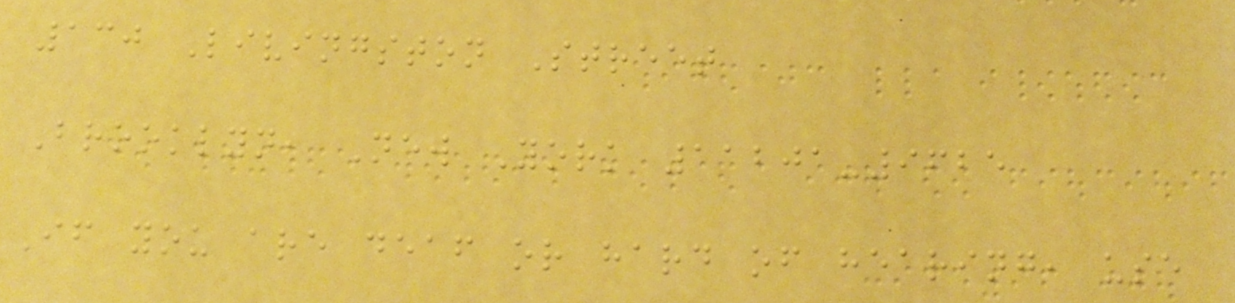130 Livingston Street
Brooklyn, New York 11201-9625
If you are deaf or hard of hearing, use
